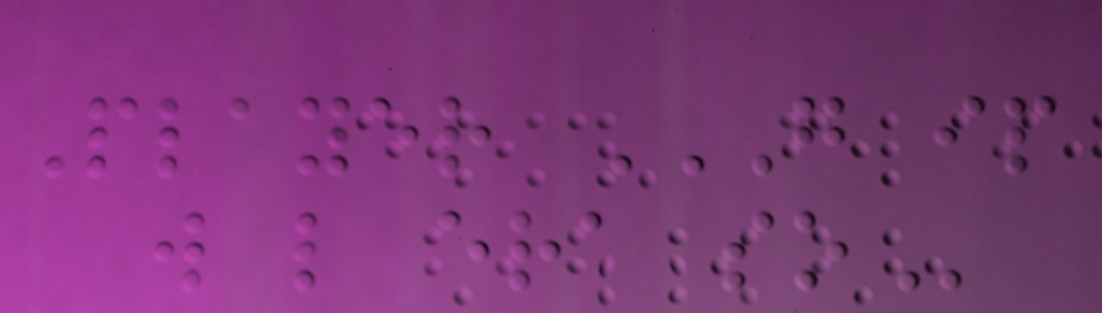Player G IP
W L ERA SO
